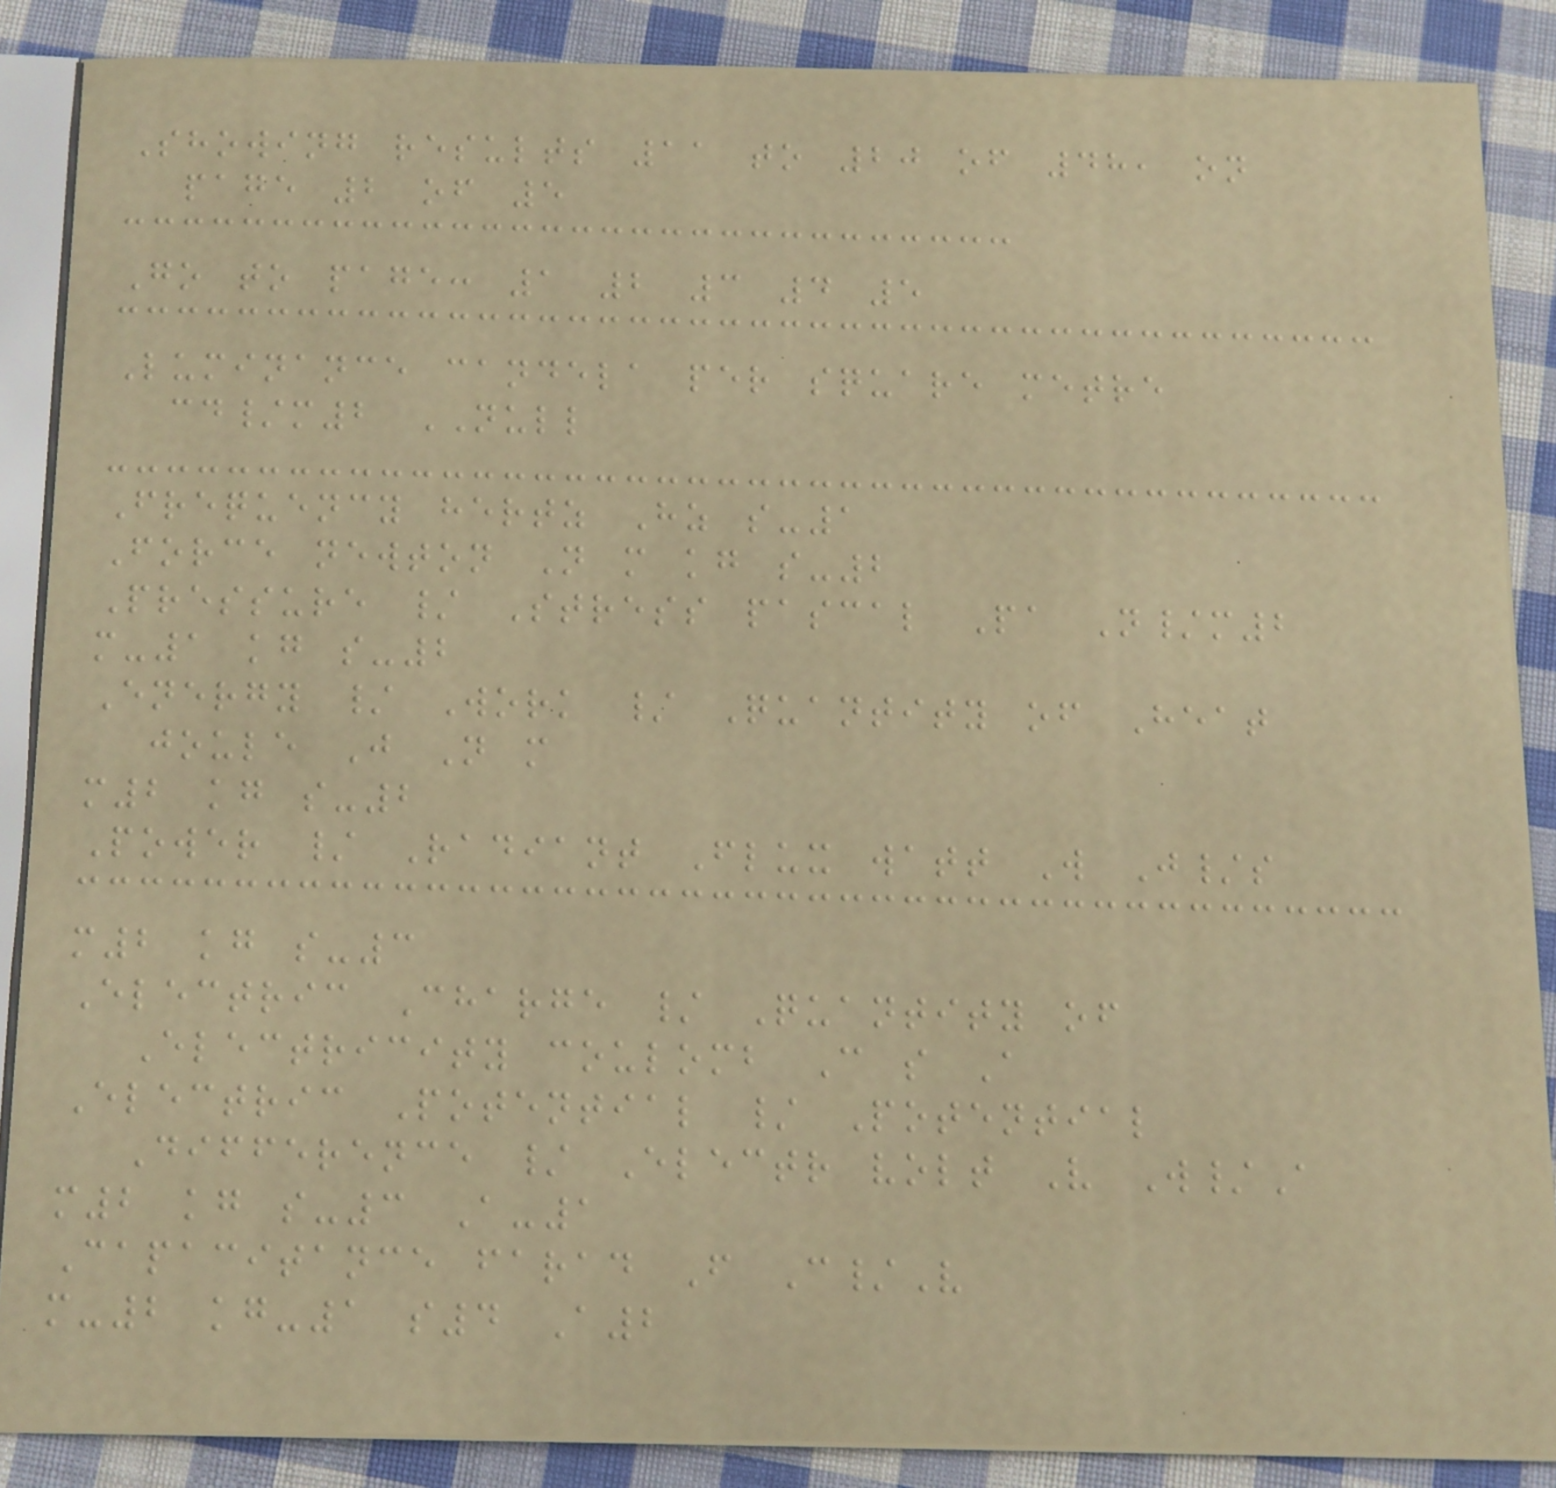Showing results 11 to 20 of 48, on
page 2 of 5
Go to page: 1 2 3 4 5
Luminance candela per square metre
cd/m2 NULL
Frequency hertz Hz s-1
Force newton N m kg s-2
Pressure / Stress pascal Pa N/m2
m-1 kg s-2
Energy / Work / Quantity of Heat
joule J N m
m2 kg s-2
Power / Radiant Flux watt W J/s
m2 kg s-3
Electric Charge / Quantity of
Electricity coulomb C s A
Electric Potential / Potential
Difference / Electr volt V W/A
m2 kg s-3 A-1
Capacitance farad F C/V
m-2 kg-1 s4 A2
